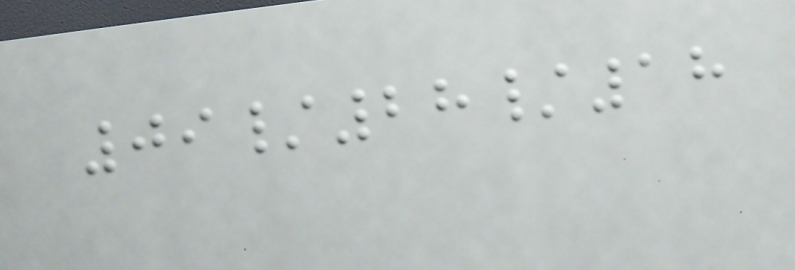09/28/18
